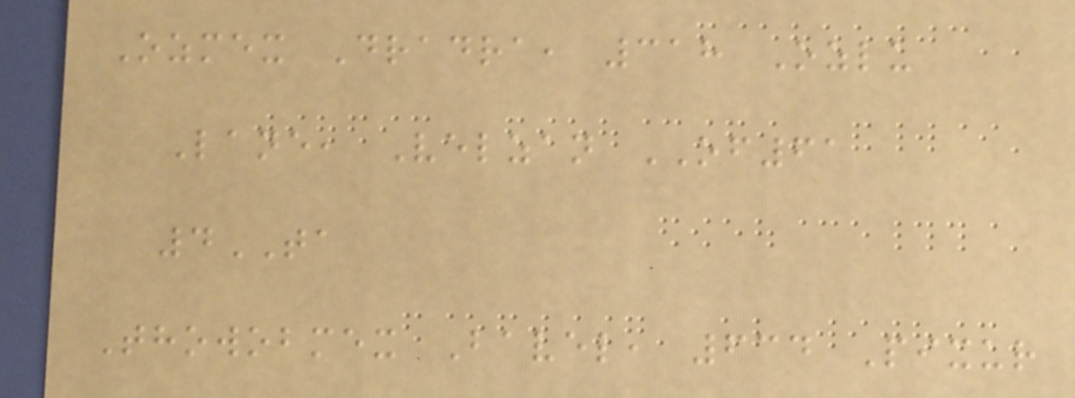Ozmex Dradra, 318 Ozlu
Lane, Velzan OF61
4TA
Thowobmex Bavel, 634 Pixur
